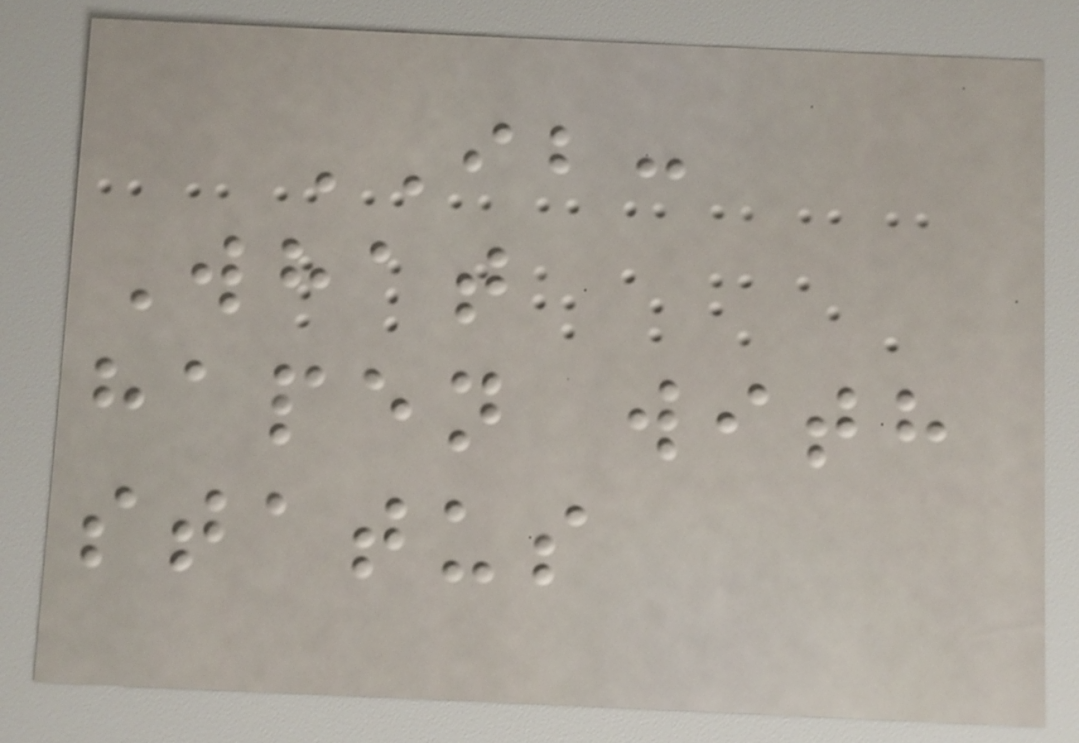IB:
What
hapen with
status
